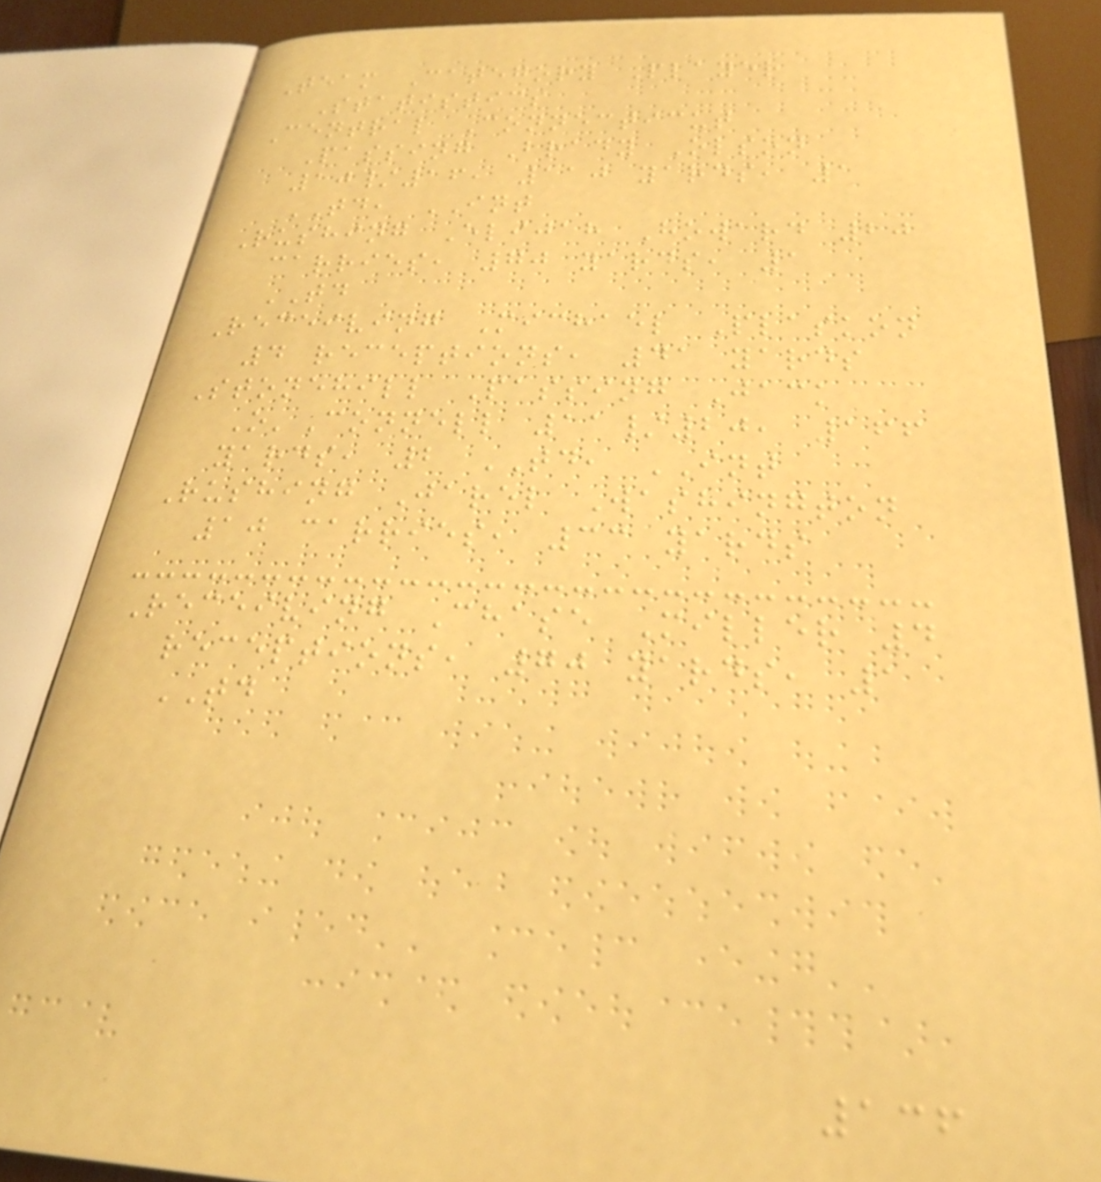Team Category Player
Statistics
Central Connecticut
Passing Brady Olson
10/16, 110 yards, 1
TD, INT
Rushing Elijah Howard 20
carries, 70 yards, 1
TD
Receiving Michael Plaskon
4 receptions, 41 yards
Stonehill Passing Jack
O'Connell 11/20, 166
yards, 2 TD, INT
Rushing Jarel Washington
10 carries, 33 yards
Receiving Chase Miller 4
receptions, 70 yards, 1
TD
136
